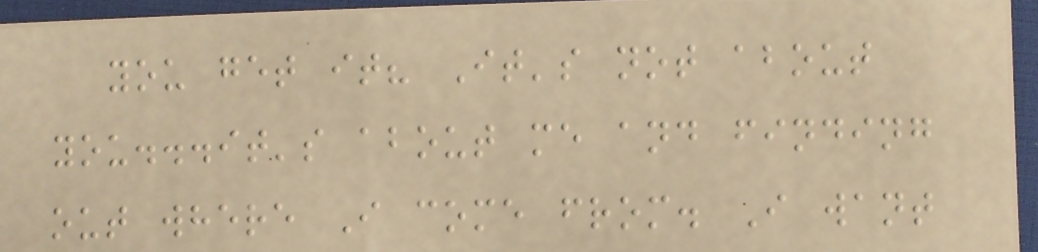you get it? It's not about
you...it's about me and finding
out where I come from. I want
